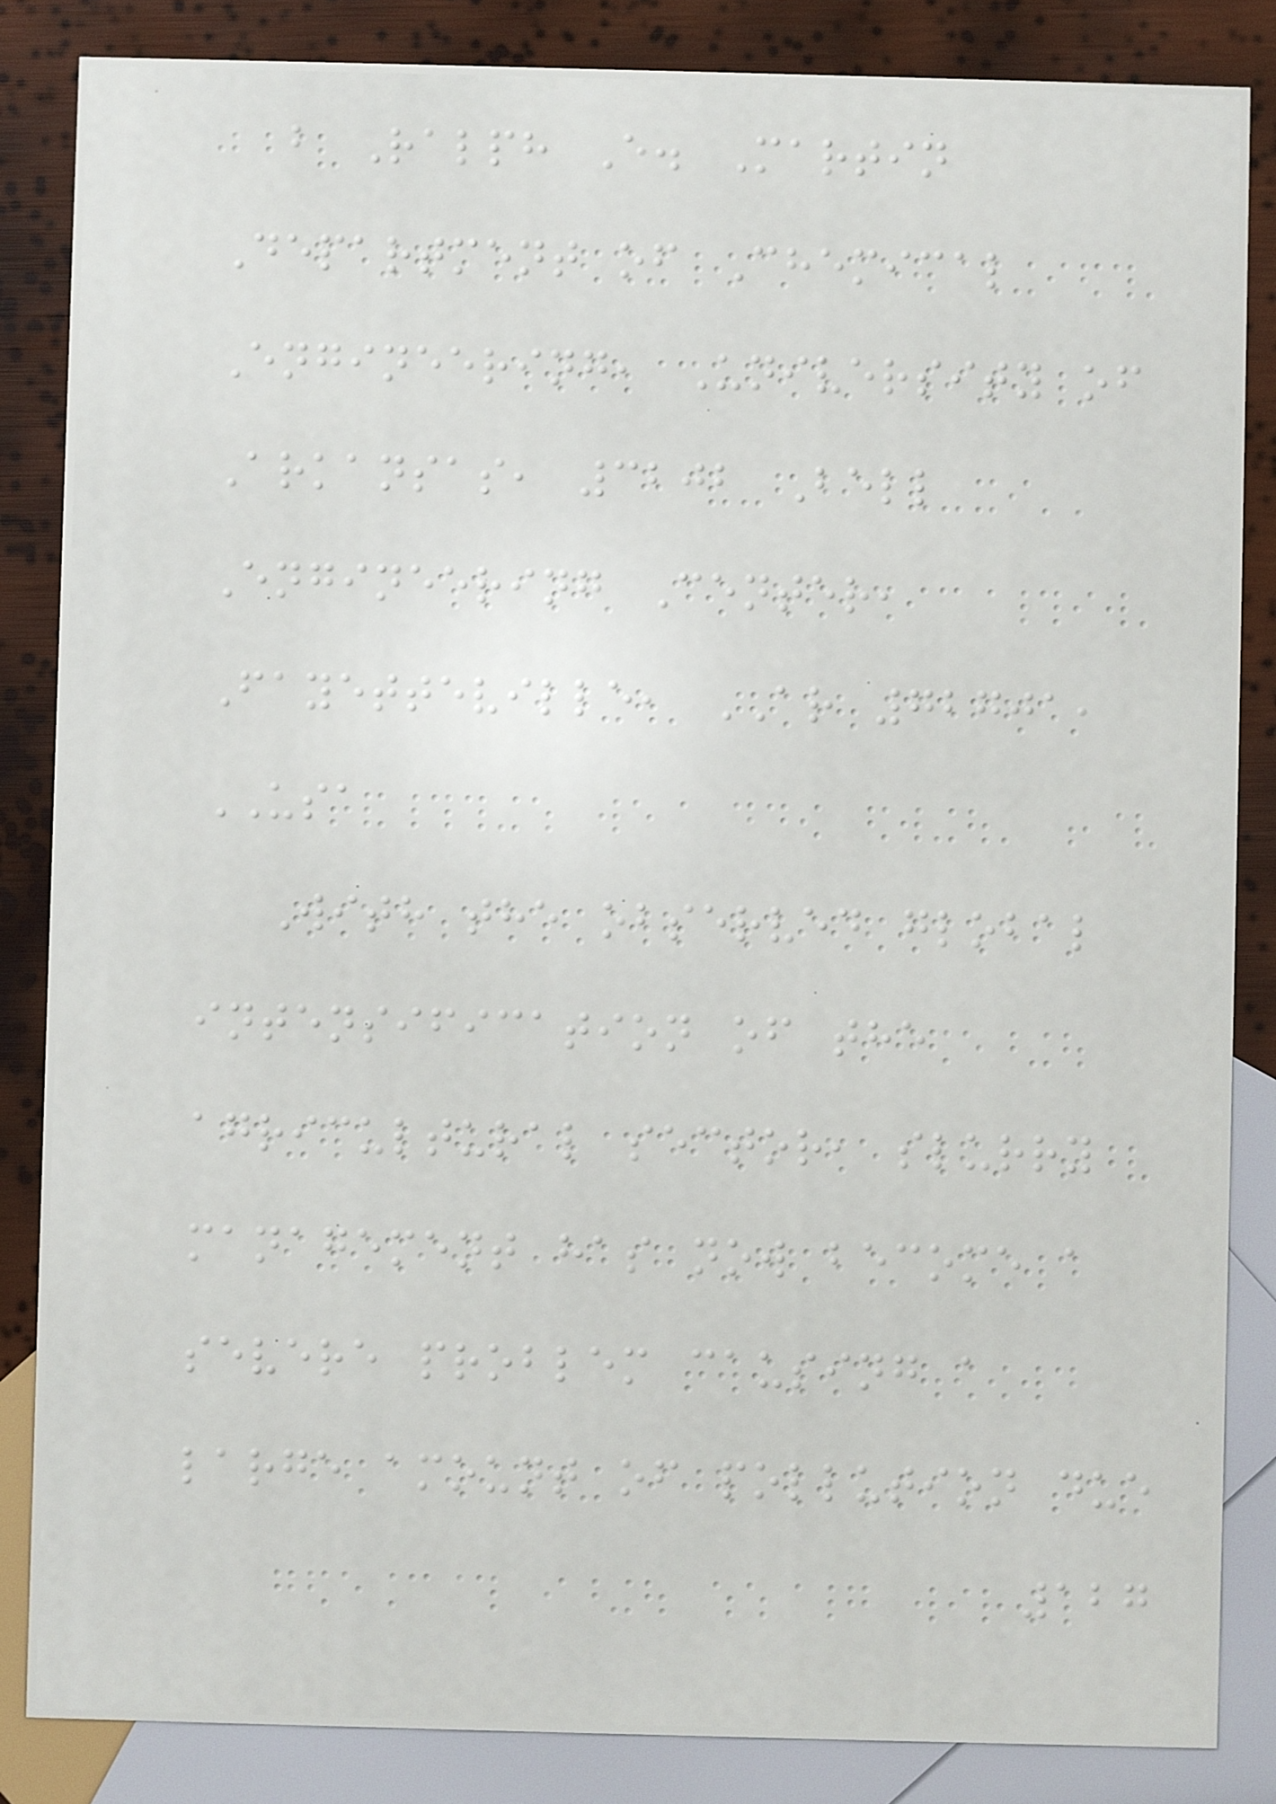b Ralph E. Martin
Department of Chemical
Engineering, University of
Arkansas, 3202 Bell
Engineering Center,
Fayetteville, AR 72701,
USA
With the observed global
intensification of the
agricultural sector, slurry
management has now become a
severe problem causing a
large amount of pollution due
127
